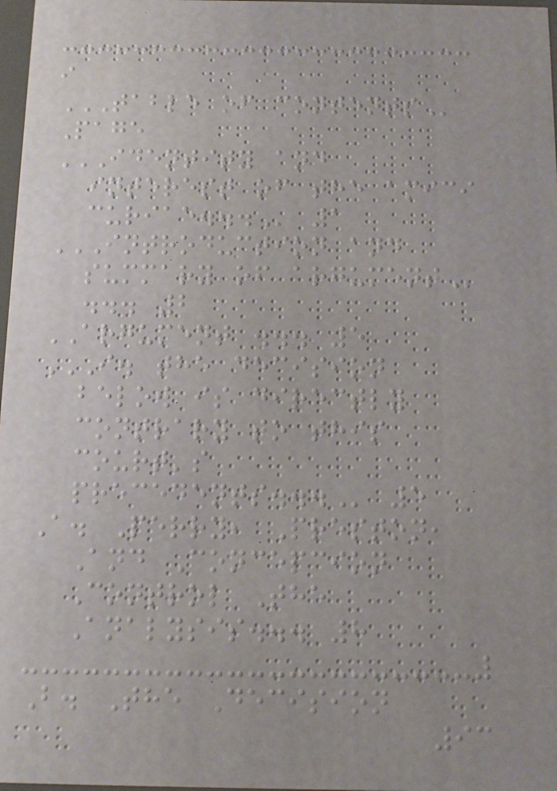i
TABLE OF CONTENTS
Page
IDENTITY AND
INTEREST OF THE AMICI
CURIAE... 1
INTRODUCTION AND
SUMMARY OF ARGUMENT
... 2
ARGUMENT ... 5
I. THE DECISION
BELOW IS DIRECTLY
CONTRARY TO THIS
COURT'S
PRECEDENTS... 5
A. Perry, Preston,
And Concepcion
Control The
Analysis... 8
B. The Decision
93
